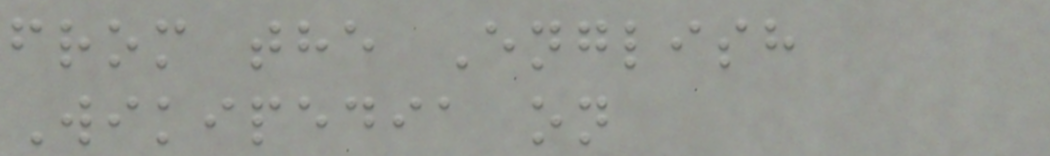from the English
Wikipedia on
